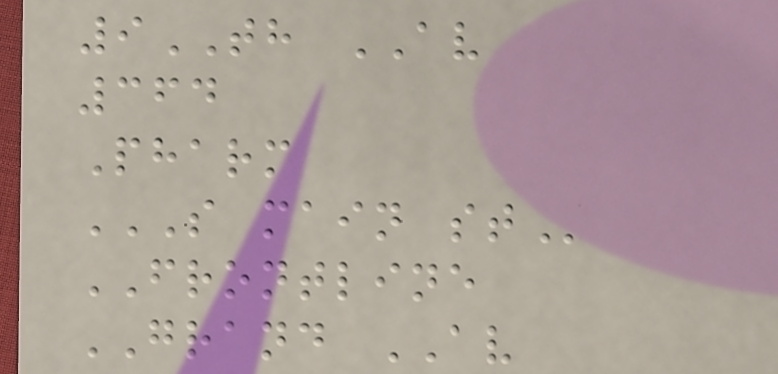9TH AV
364
Pharm
S MAIN ST
FRONTLINE
GRAND AV
